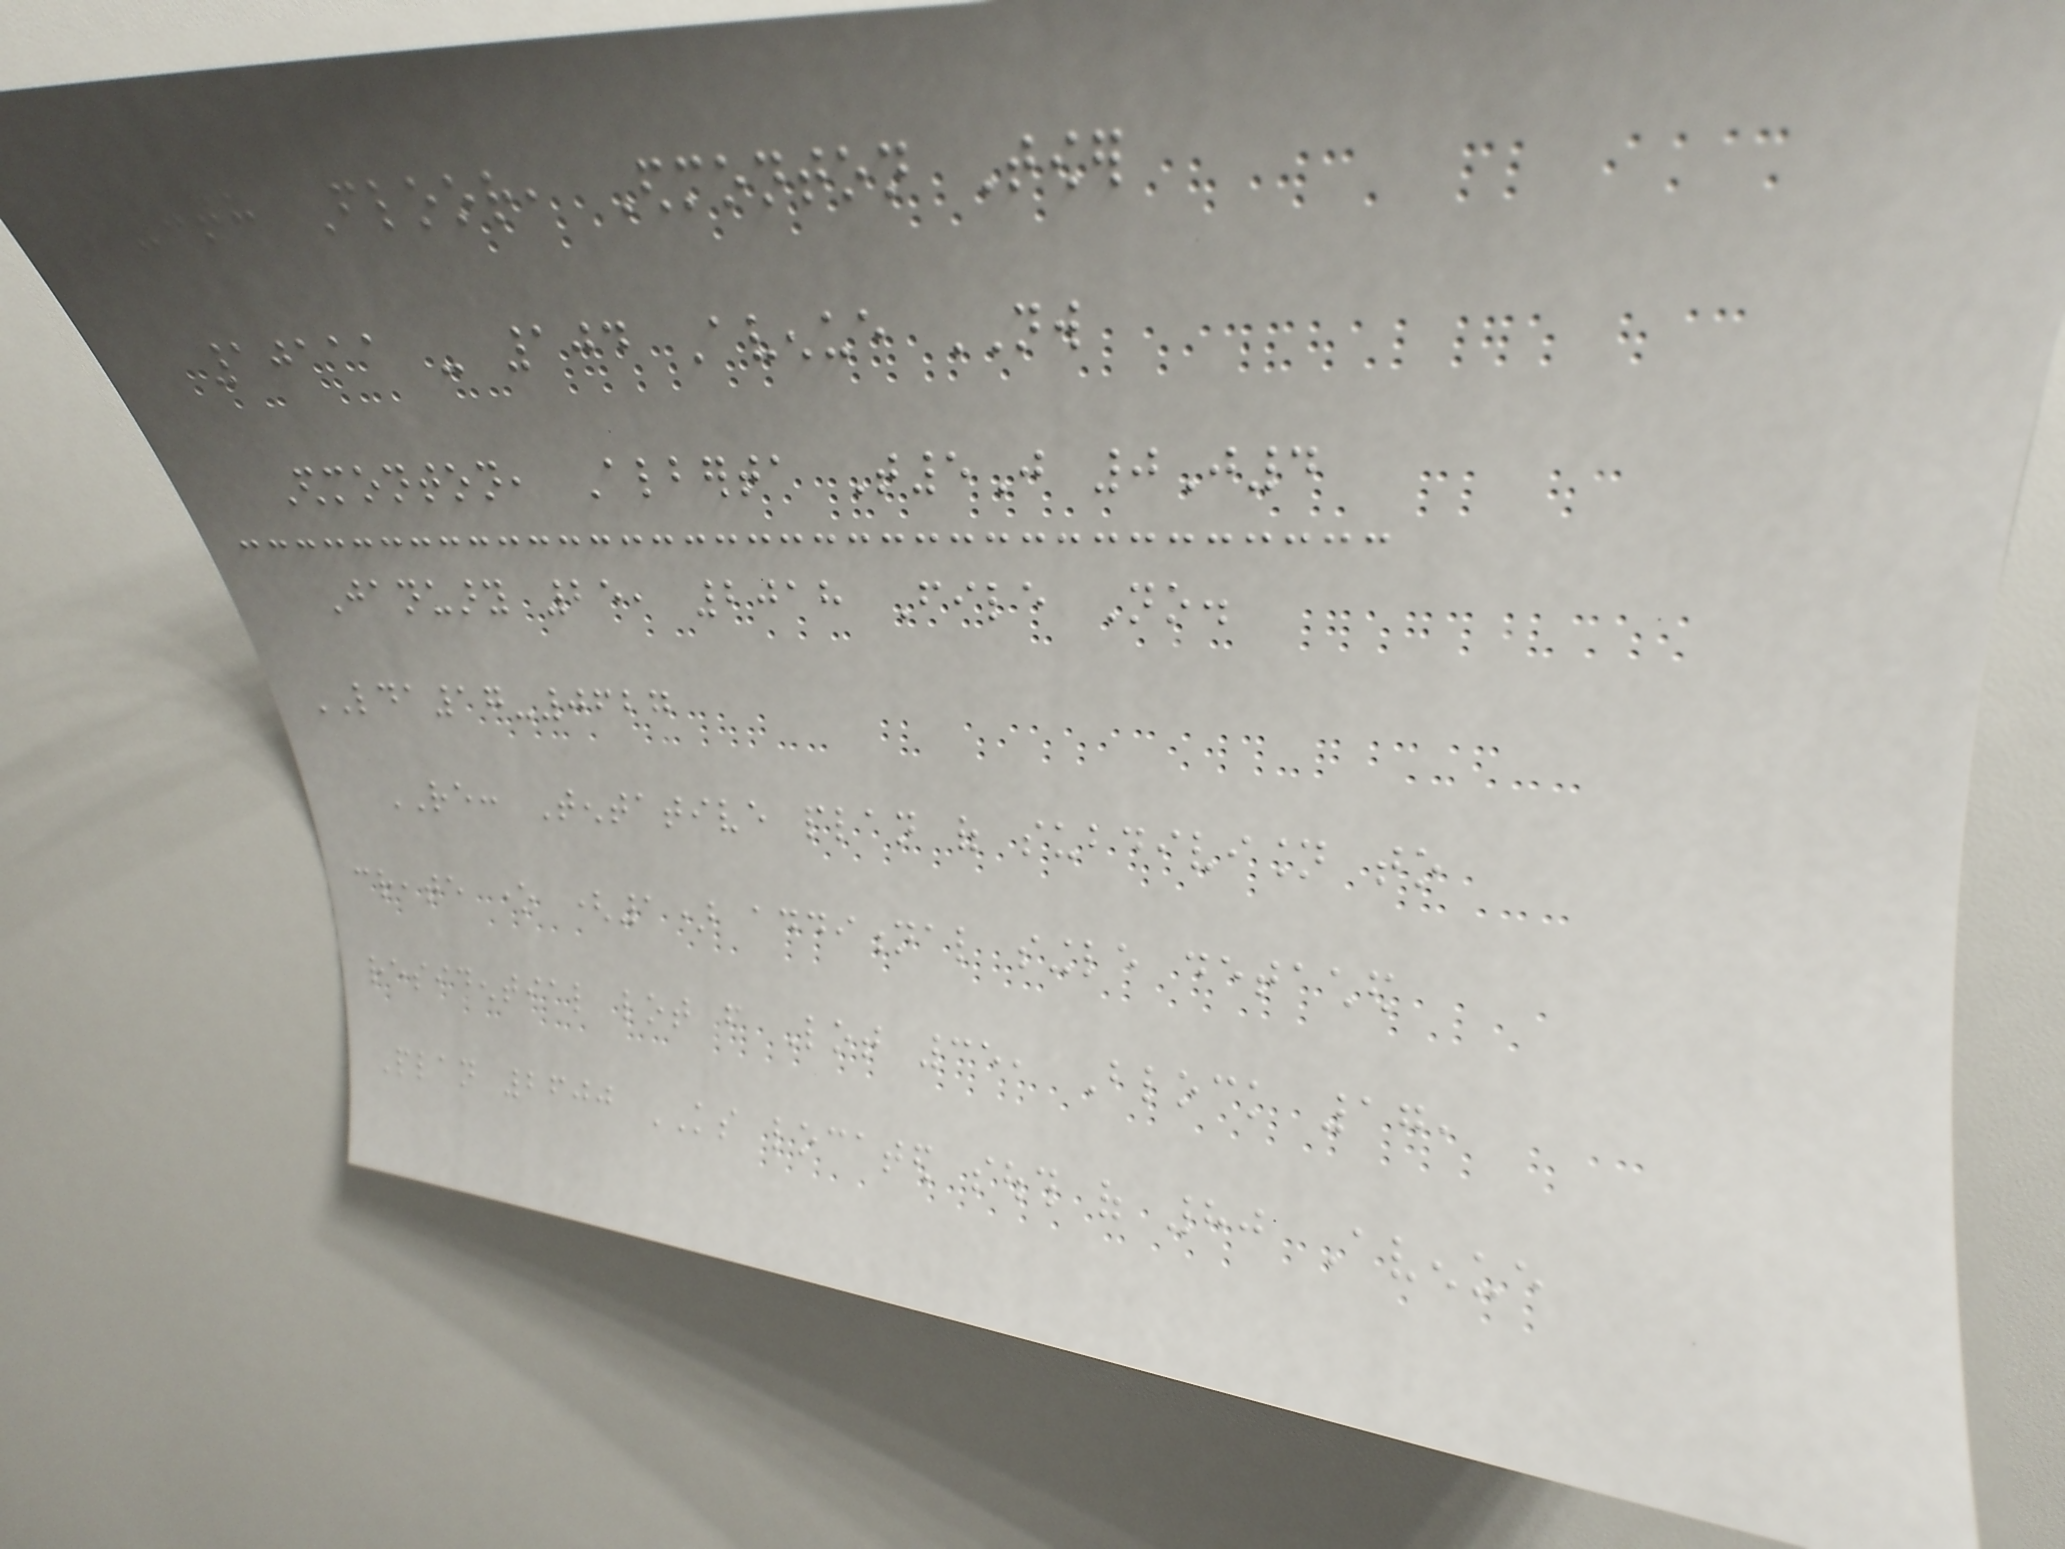7th Floor, Edmonton Tower
10111 - 104 Avenue NW
Edmonton, Alberta T5J 0J4
January 25, 2018 File No.
LDA17-0627
RE: Tentative plan of subdivision to
create one (1) additional single detached
residential lot from Lot 35, Block 17,
Plan 2600 KS located south of 80 Avenue
